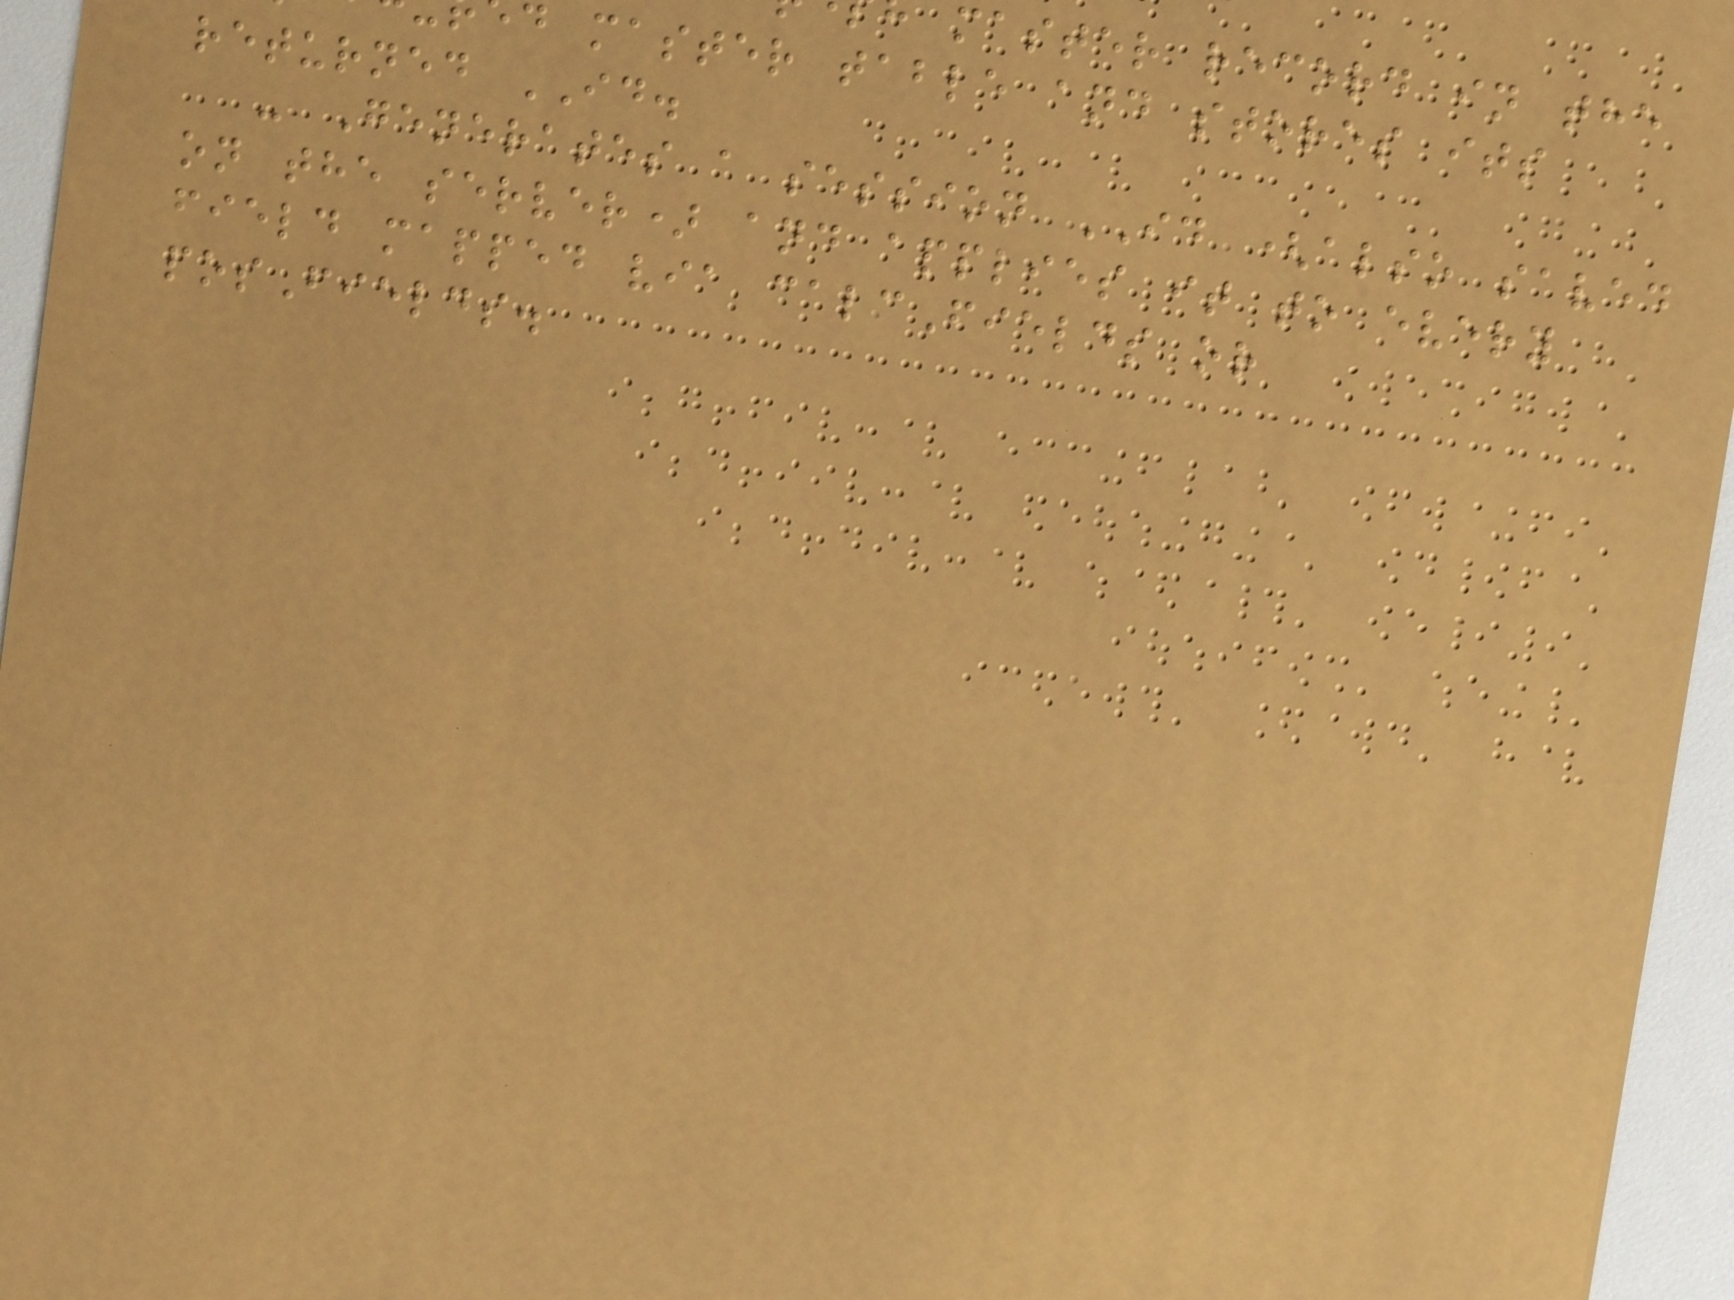master record in the
d master table and stores its
returned ID.
- Generates a session ID (also saved
on the server) and applies it to every
field mapped via calcFields or
posFields.
